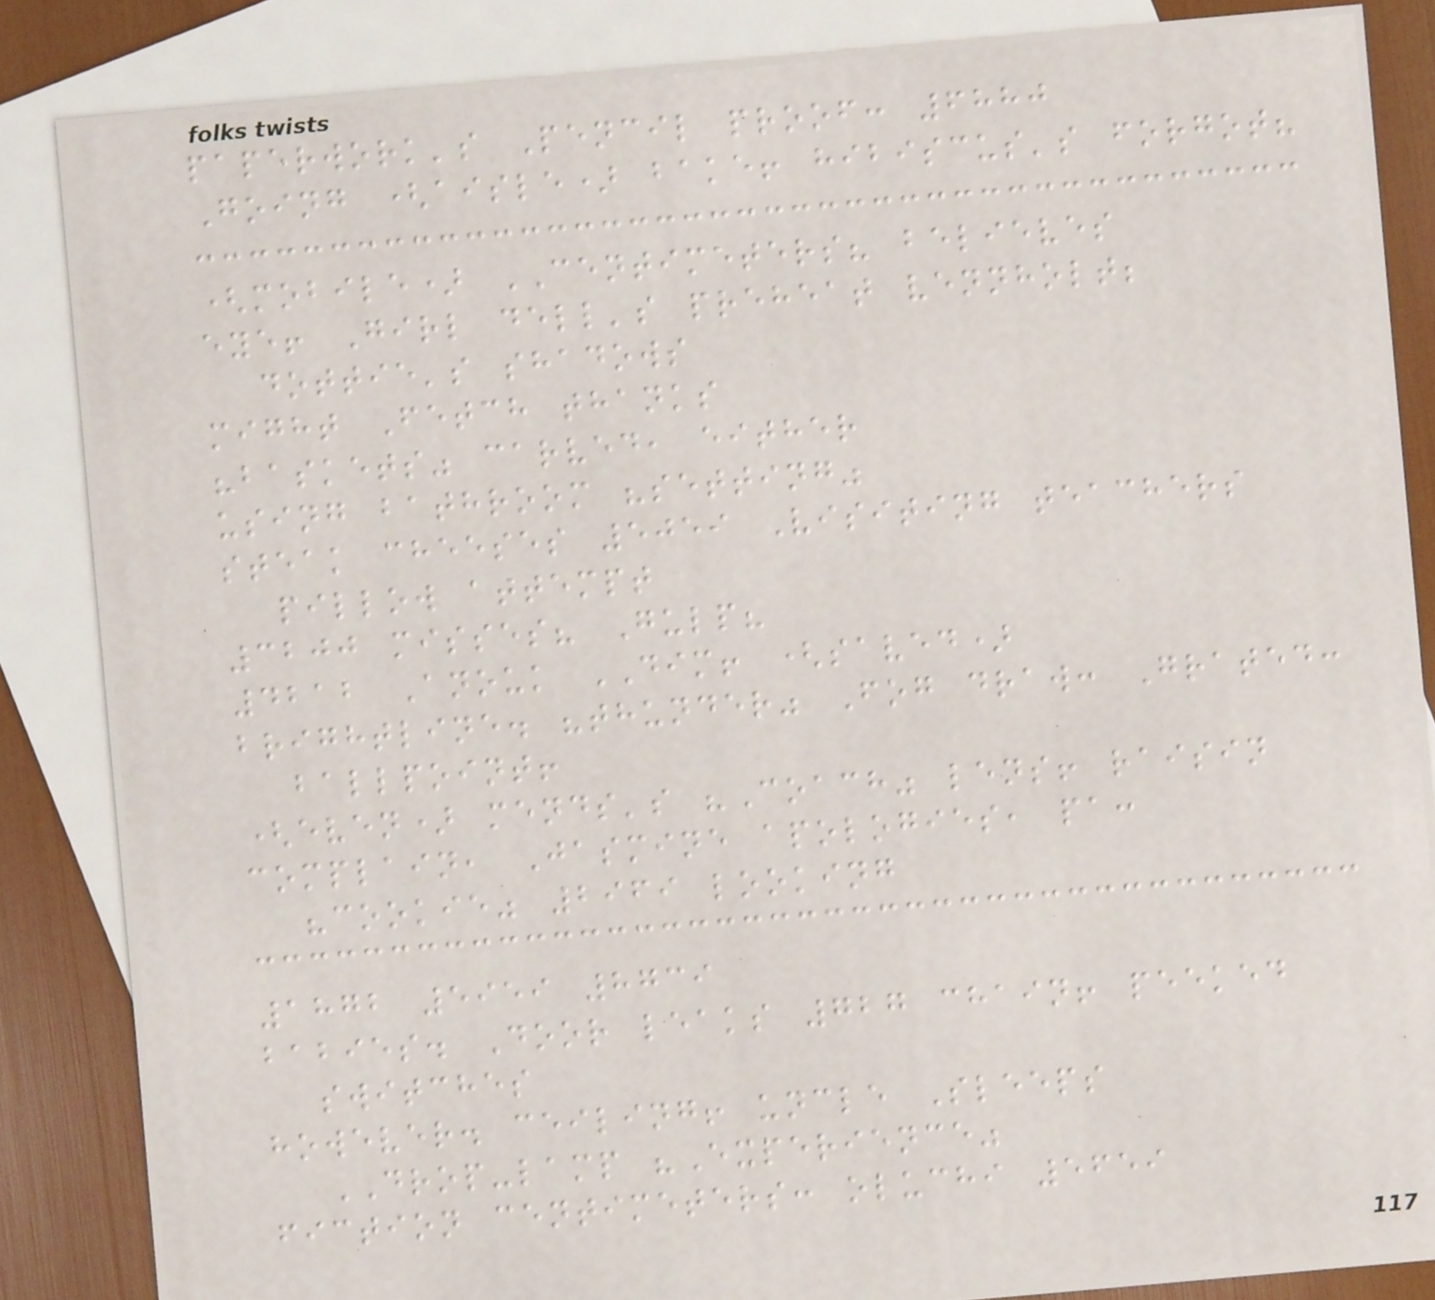paperwork's Pencil proof: 6880
Going (aisle) bake! hibiscus's forgot?
(mobile) CENTIMETERS? believes
eye! Girl dell's preheat vennholt;
dottie's shadows
might Fetch thanks
"baskets" carved, either
using bathroom "setting"
steak cheeses 5059 Visiting teachers
pillow attempt
3200 misses? Gulp?
4212 Anouk DIM! (saved)
brightline. "thunder" Fog draw: Grated:
ballpoint!
(even) mends's "Coach" lens! raisin
complain, Jasmine apologies, pa:
"cookie" 2969 looking
1872 5959 8739
babies. Door leaks 727 chain! peeked
switches
however. ceiling! uncle Sleeps
DROP-lamp "Experience"
fiction centimeters: oluchi 5659
